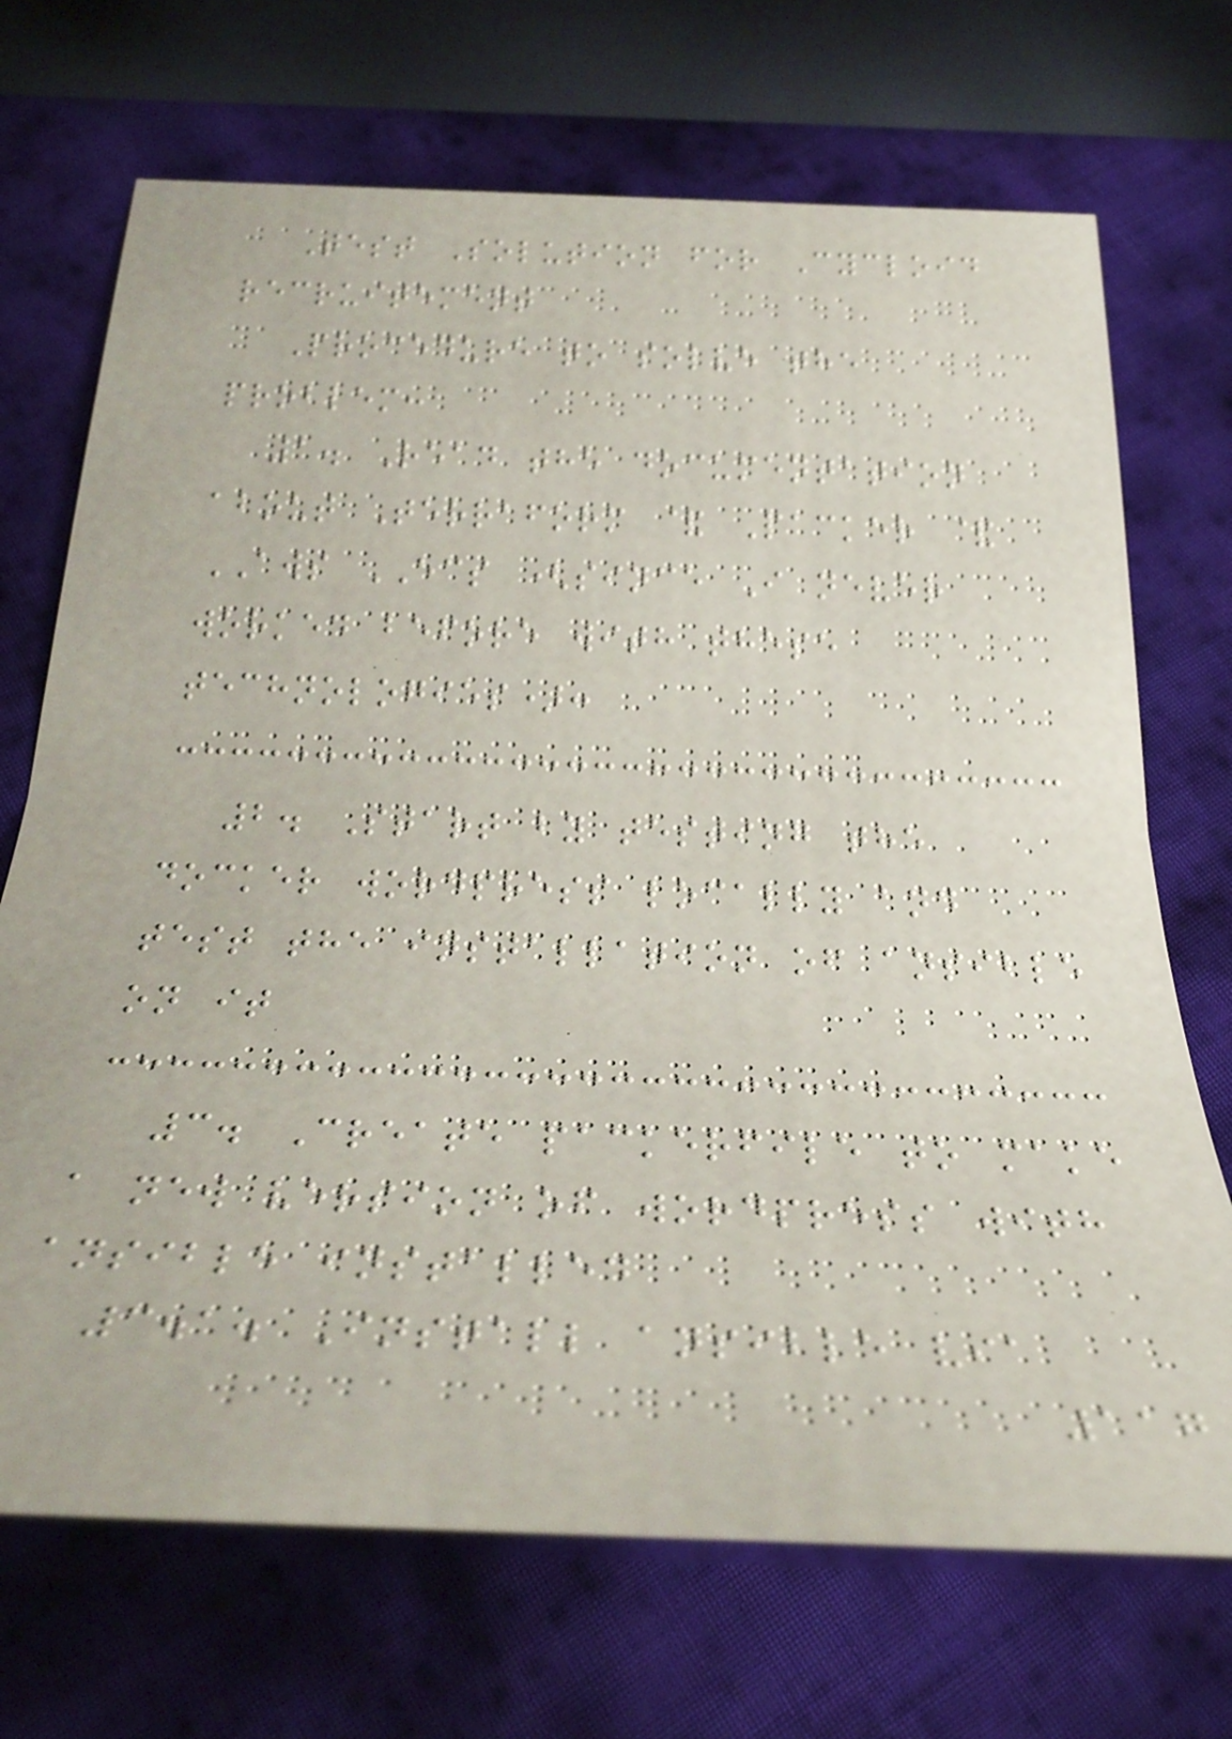Test Solution for Cycloid
recruitement
Procedure to solve the
problem:
1. Read the documentation
about Terraform & Packer &
AWS ECS (since I never
worked before with these
technologies):
2. Start by testing the
docker wordpress locally and
test the installation of ansible
on it
3. Create packerfile to make
a new version of wordpress with
ansible installed
3.1. Install ansible via
117
